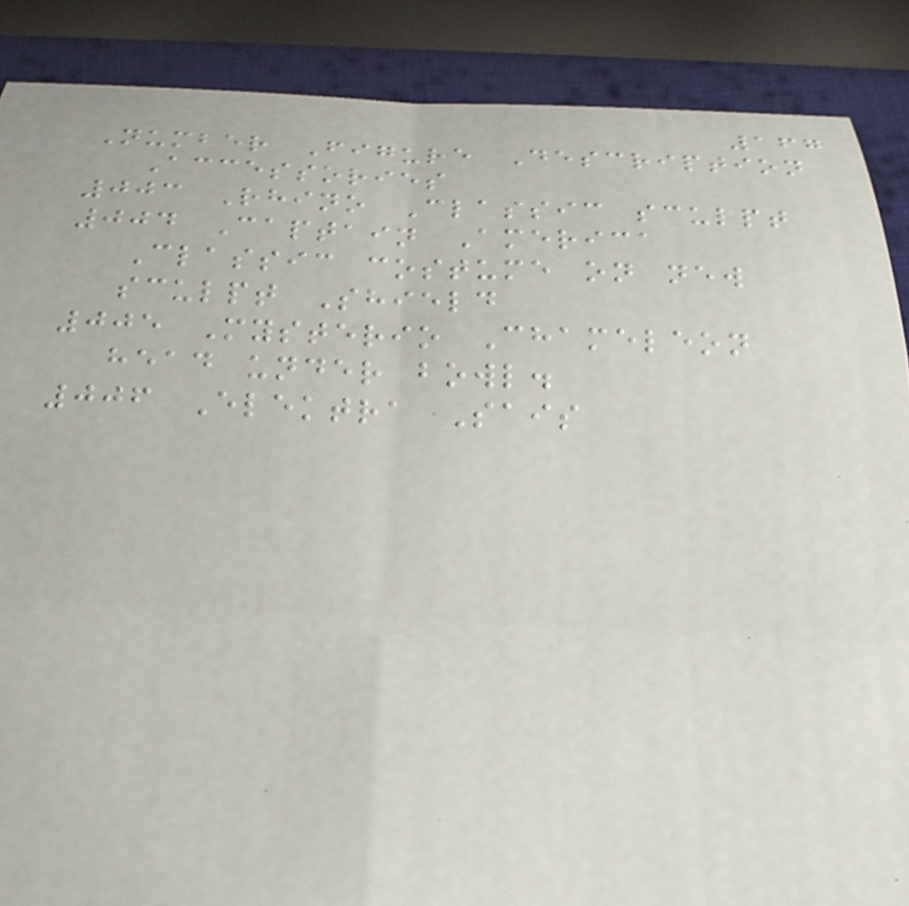167
Number Figure Description
Accessories
003 Rhino Classic sculpt
004 Captain America
Classic costume on new
sculpt Shield
005 Mysterio Chameleon
head under bowl.
006 Elektra Sais
